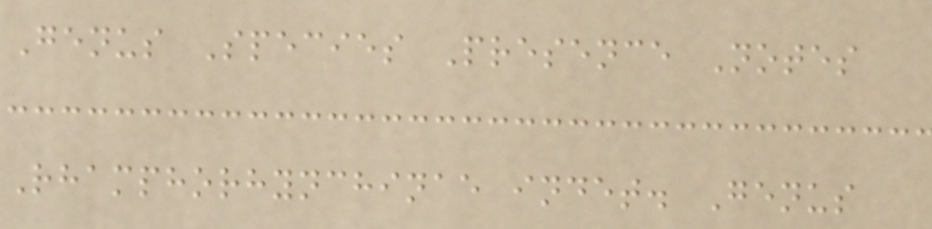Genus Species Presence Notes
Rhamphorhynchinae indet. Genus
